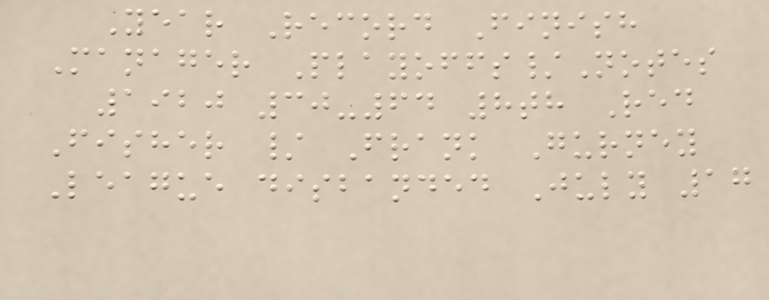Year Record Finish
Manager Playoffs/Notes
1920 30-64 8th Red
Fisher / Frank Gurney
League disbanded July 17
